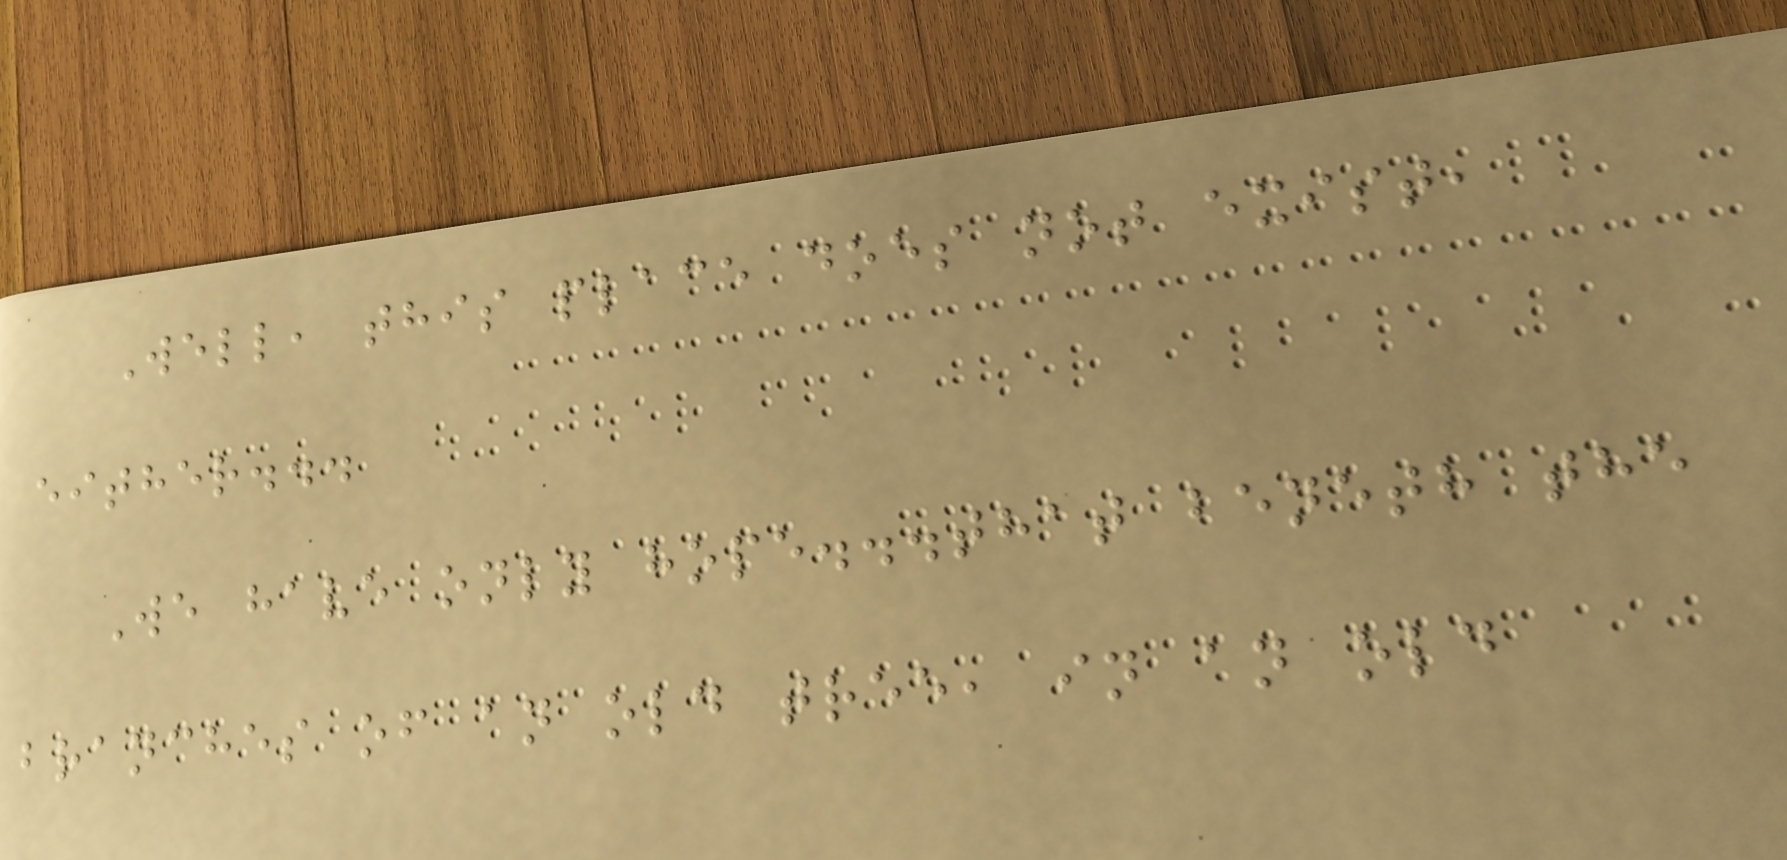Well, this place does not exist,
either...
We have only hope...that beneth the
branches of an old tree, in an old
